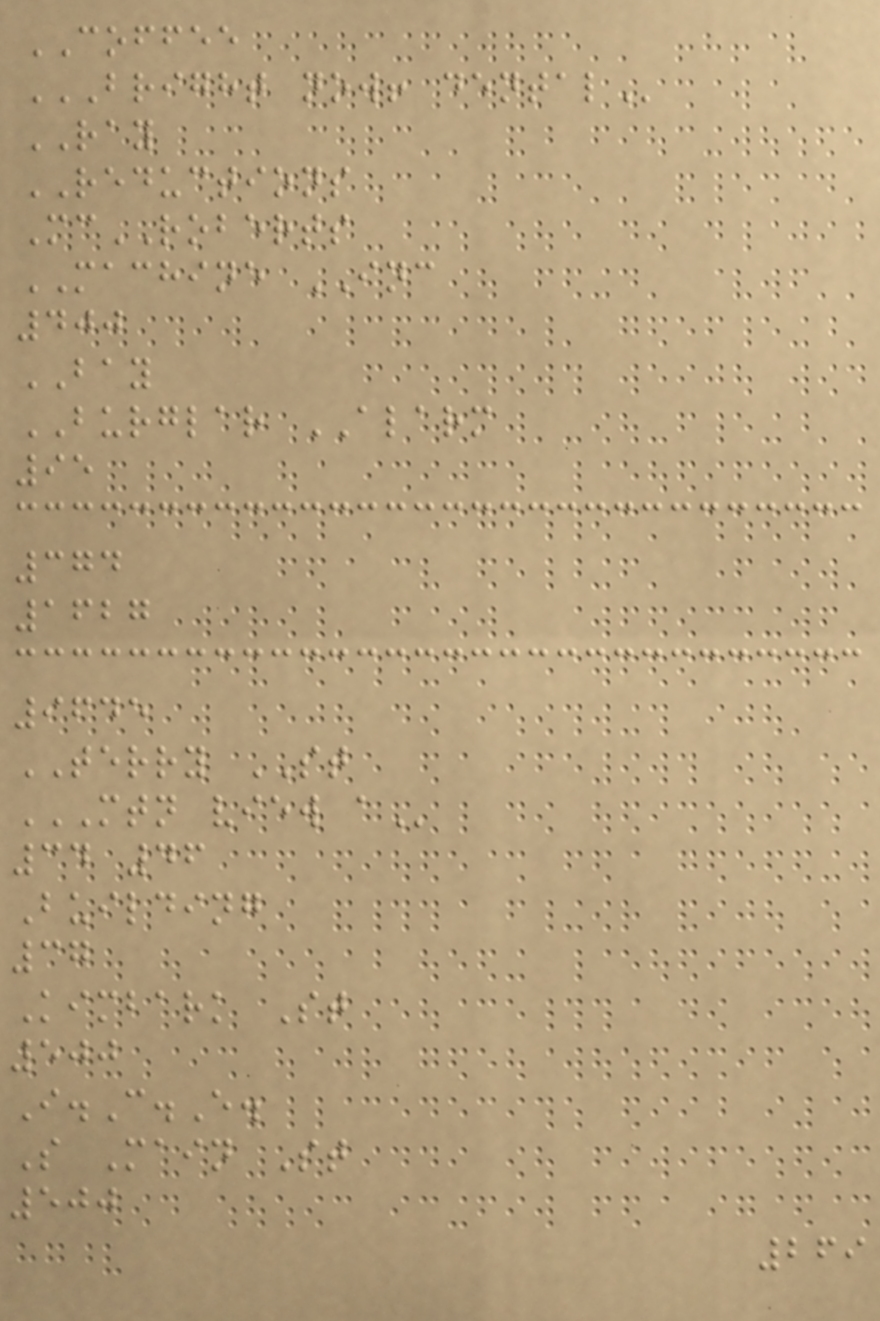COFFEE
BRIGHT NOW! DENTAL
RAY
REDUCTIONS
McROBERTS
MACHINE INC
400
BAY
BURGLAR ALARM
95
374
1627
9645
TERRY ST
MTN VIEW A
34 46
Building
37
Kimbark St
500
I.C.E.
S Main St
500
269
